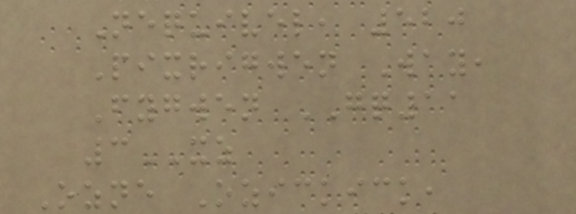Nequivel, 520
Pixrigwen Way,
Fygwen GQ11
3XZ
Ozne Ozickick,
